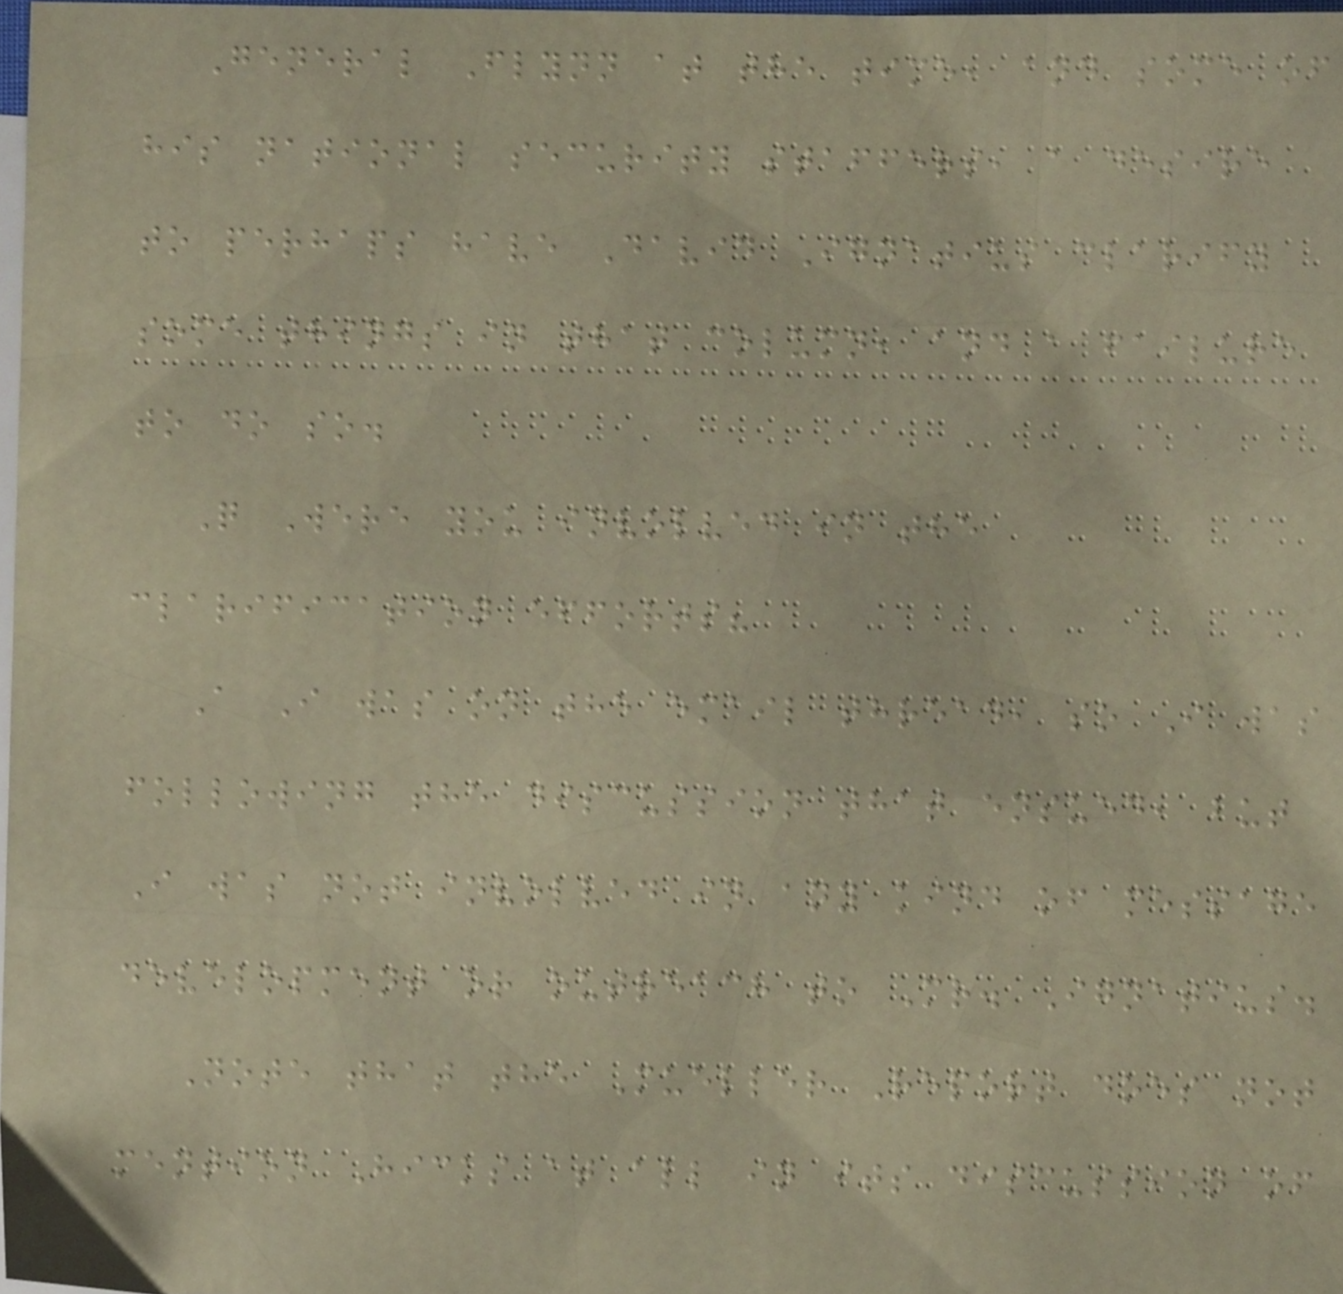General Flynn at the time, and some of
his national security staffers, a desire
to perhaps have David Ignatius clarify
some things in that column, and a failure
to do so.
Q Were you involved in the
clarification efforts?
A I was on the email thread, so I was
following the discussion that ensued, but
I was not involved in any kind of message
development or outreach to Mr. Ignatius.
Note that the Mueller Report does not
mention Hicks at all in its discussion of
